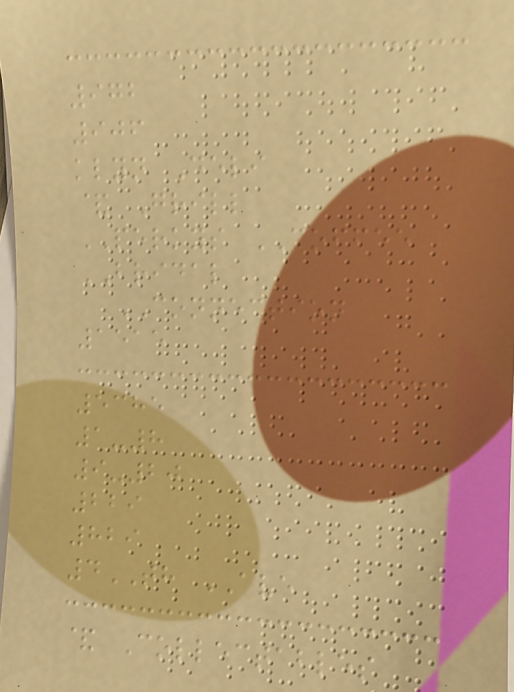972
906
klyn Deli
& Grill
PERKYS COFFEE
BRIDAL
CONNECTION
1515
5385
1-8
9-20
229
829
4TH AVE
& Collectables
